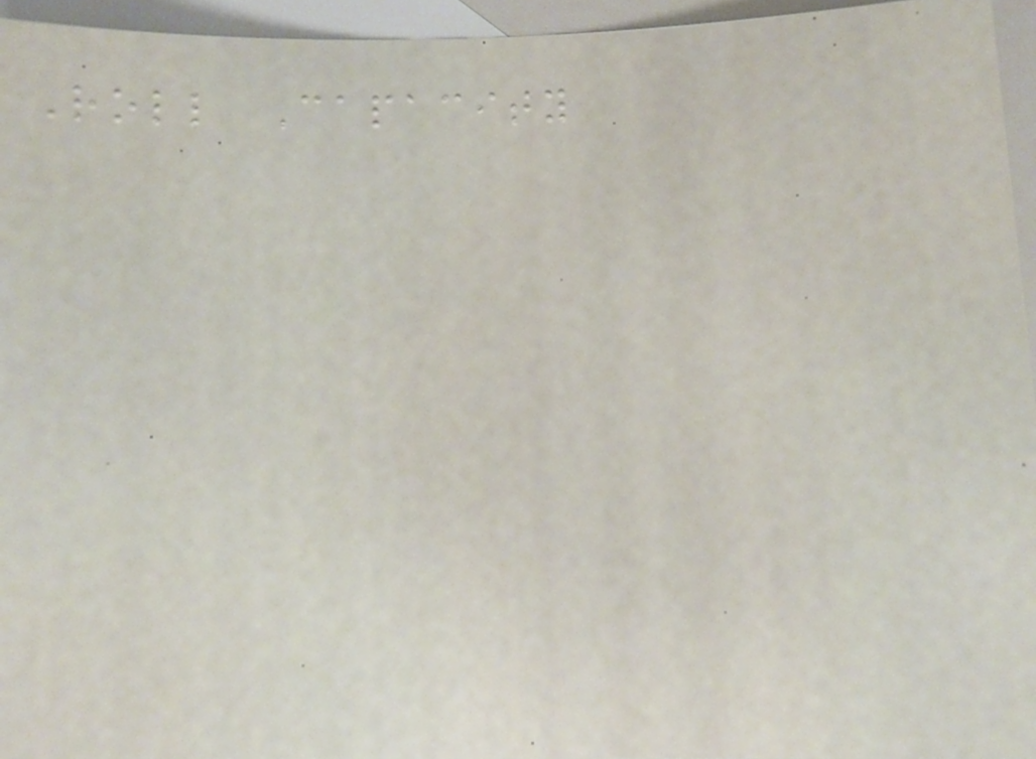Roll Capacity
